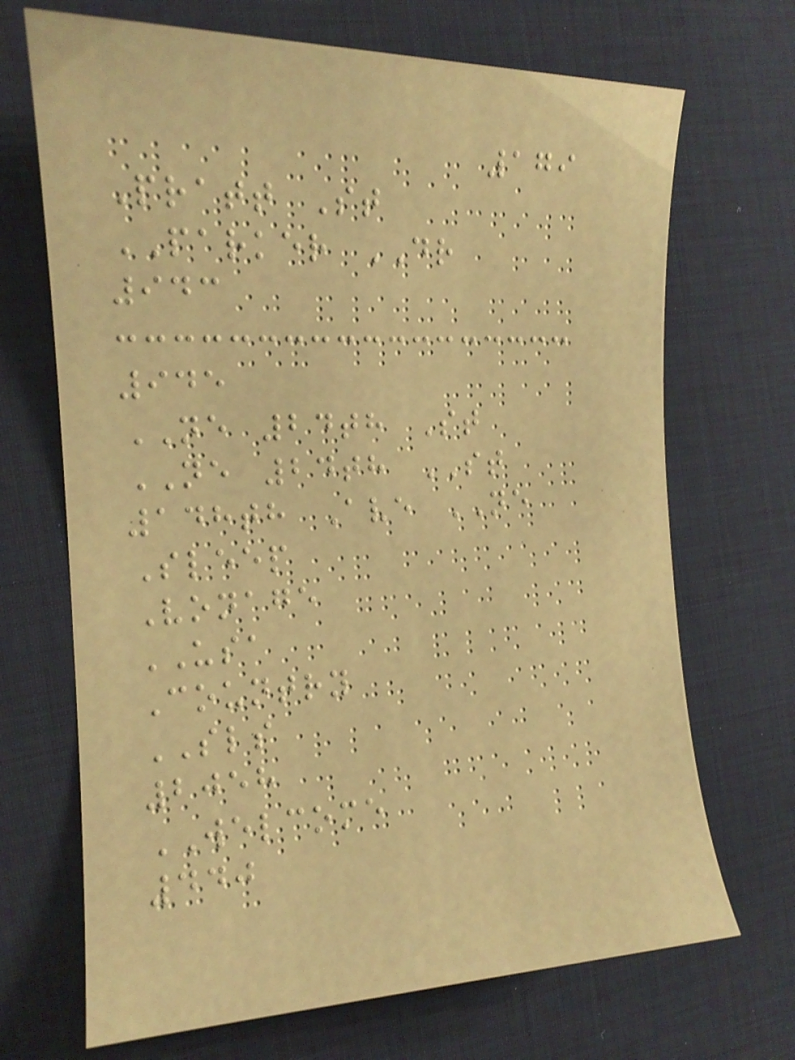179
Pratt St
PARKER DR
943
945
NE 24th St
NE 24th ST
148th Ave NE
Sleep
Vonage
USA
Country
SLS
2058
WELCOME
440
